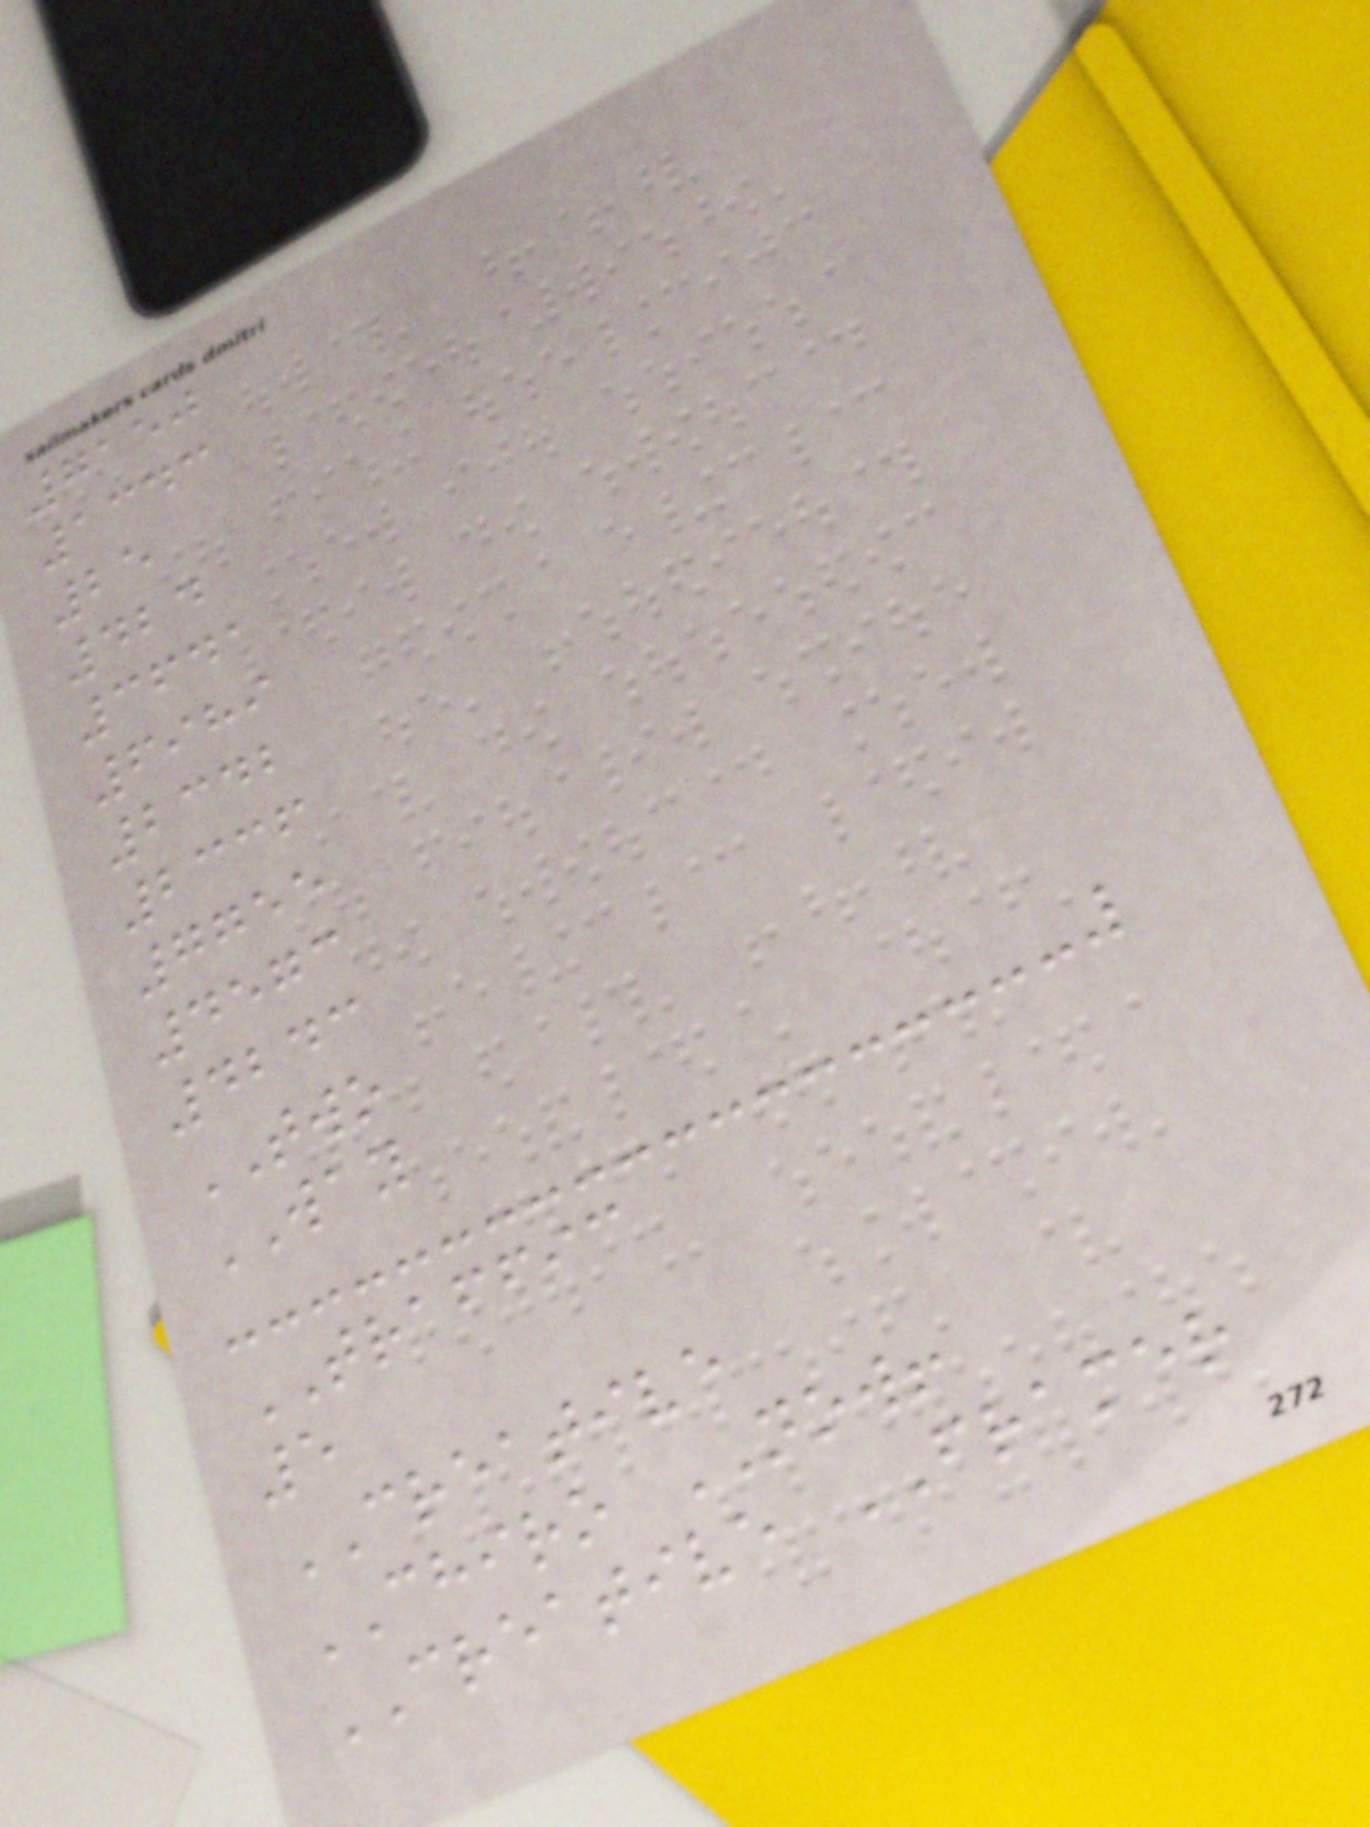7150
1343
25
424
3641
6989
2342
2336
7755
4573
4243
TWO
WAY
TRAFFIC
5
CREATIVE
CHIRO NOW!
CREATIVE FRAMER
